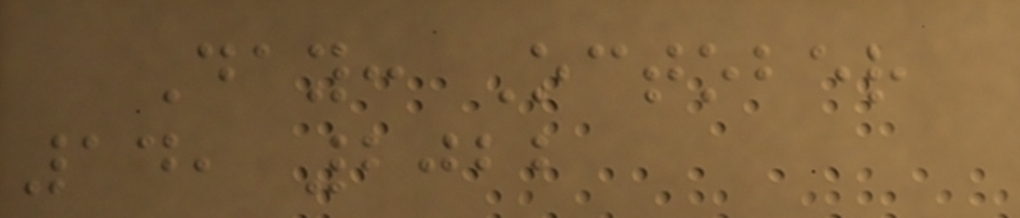Day: October
14, 2022
